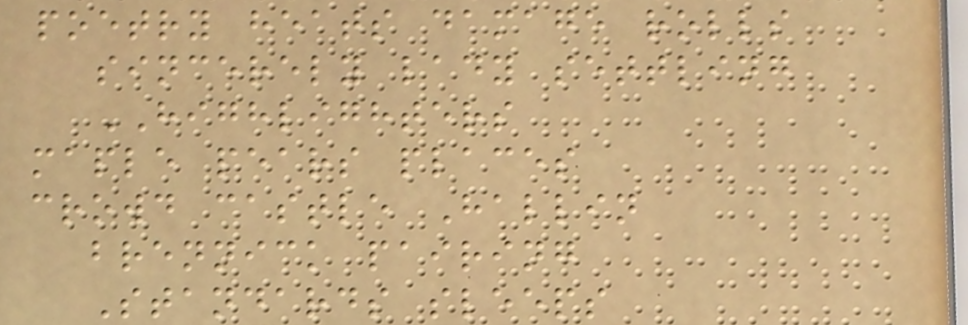poetry heats damage rolls
sincerely lady settling
HIGHLIGHTERS
maple pears places
crowd castle Hallin
brennick pairing
Standards sleeps
